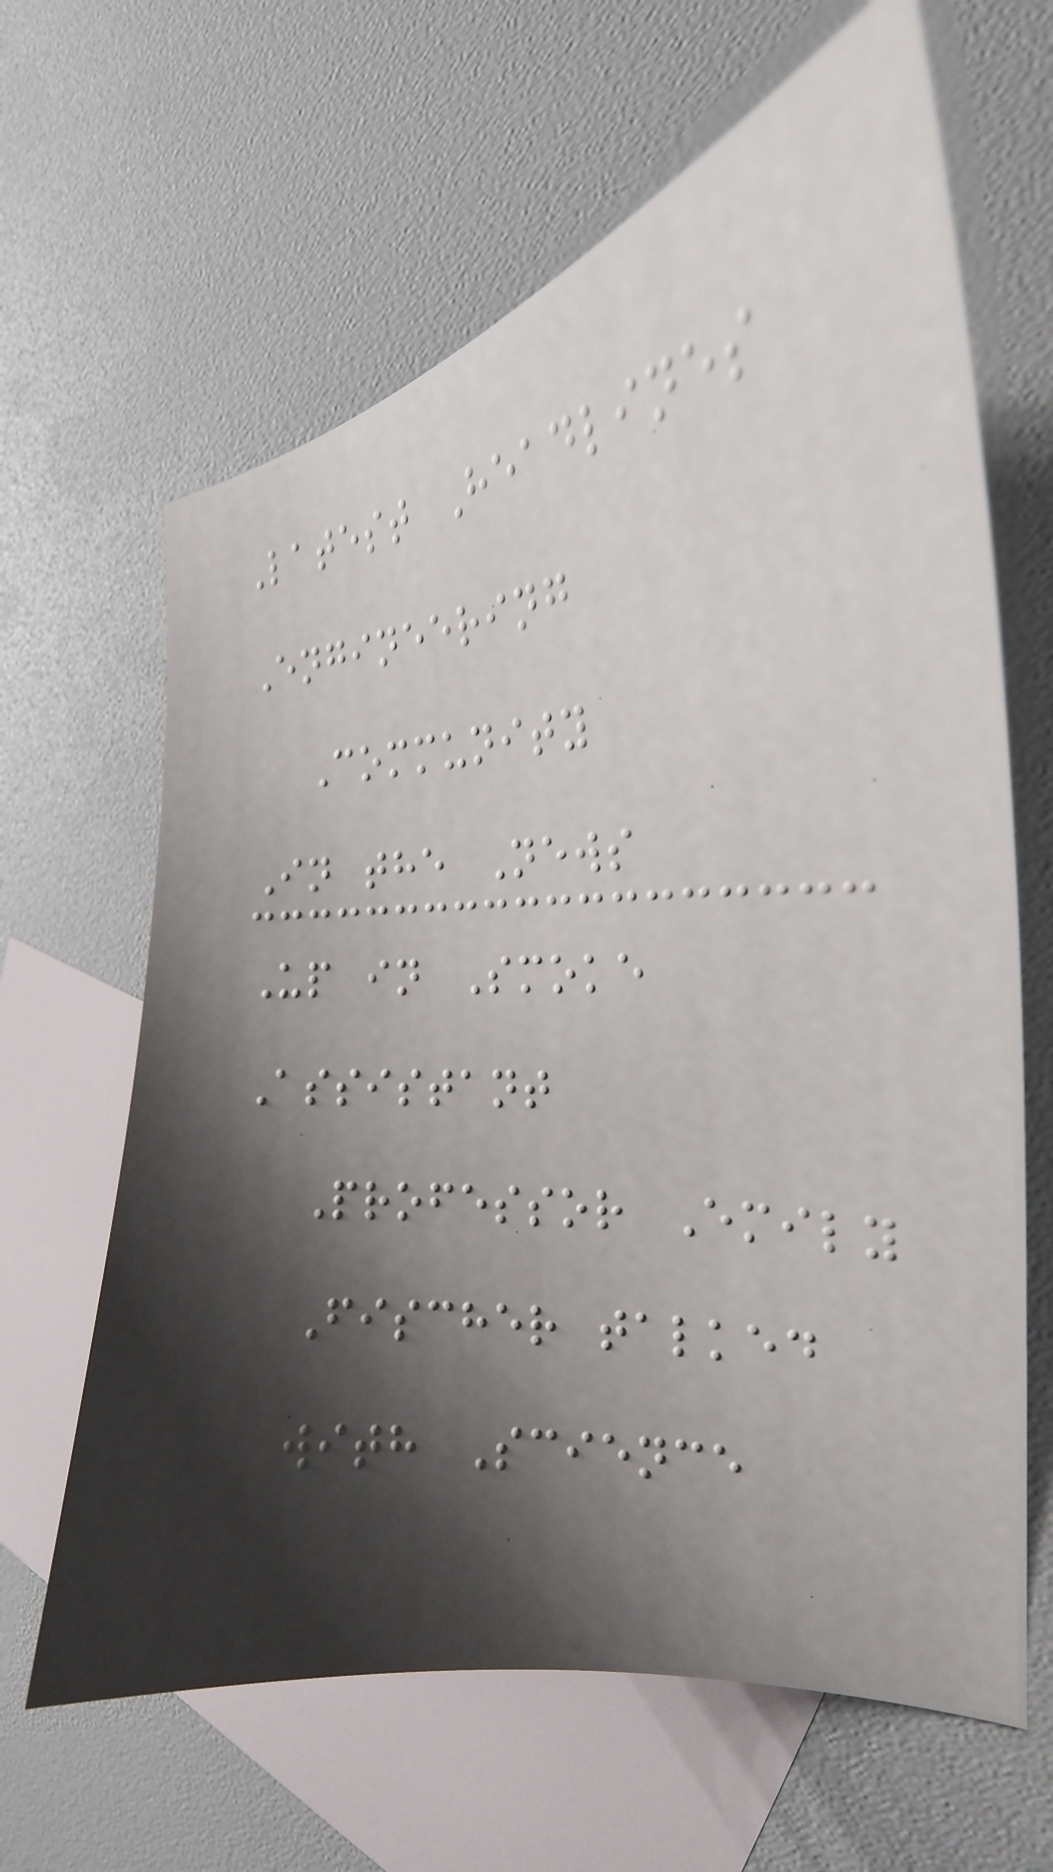Latest Headlines
Engineering
Community
In the News
Up in Smoke
Assistant
Professor Emily
Fischer talked
with Science
